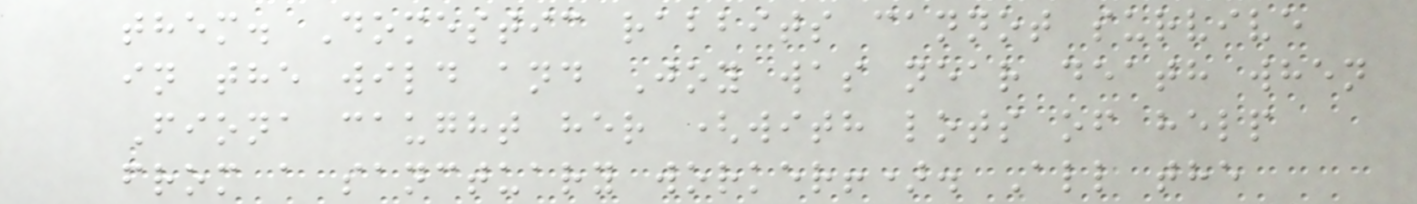them. Domestic rabbits cannot survive
in the wild and Joy was near death when
Fiona caught her (with lots of help
from a sanctuary worker!). All the
